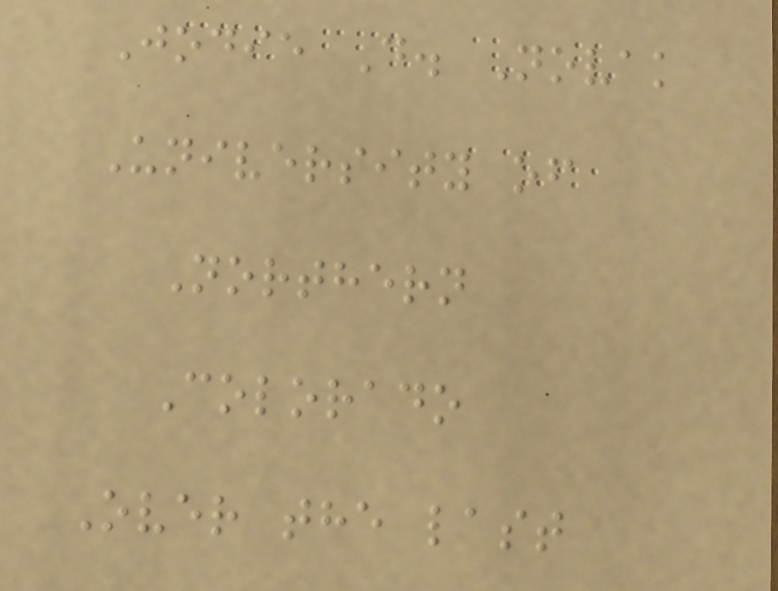Jodie D. Novak
University of
Northern
Colorado
Over the last
